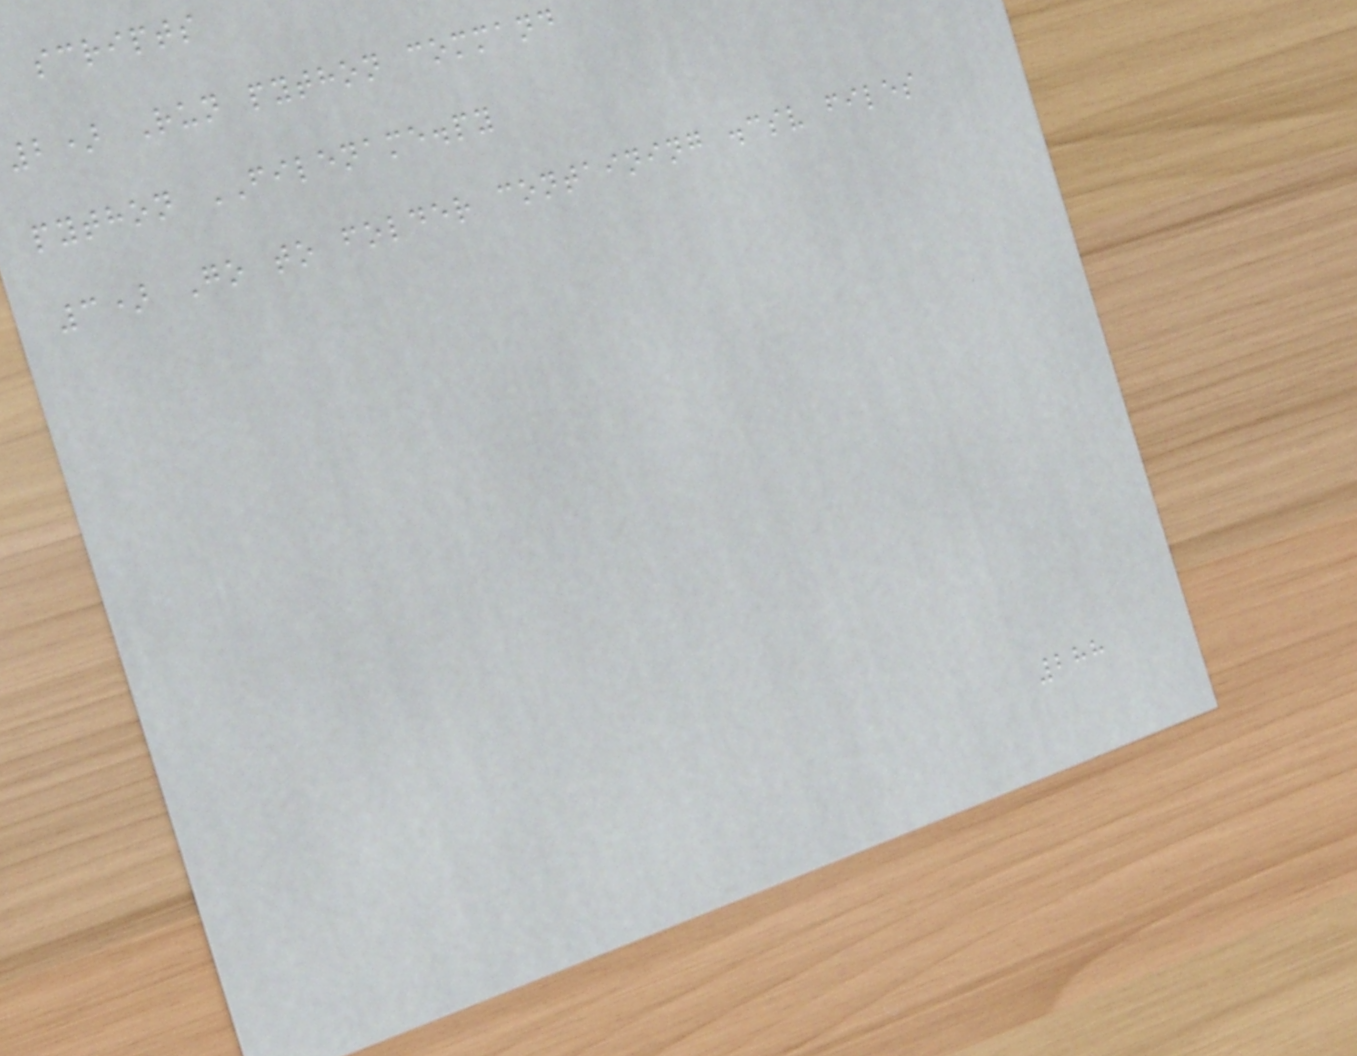scripts
2) Run python command
python FILENAME.py
3) Go to folder containing .csv files
288
